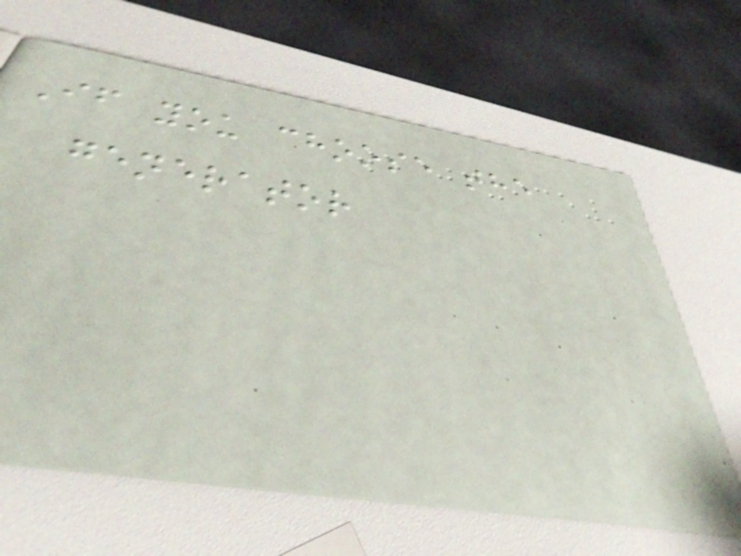If you choose the
generator
